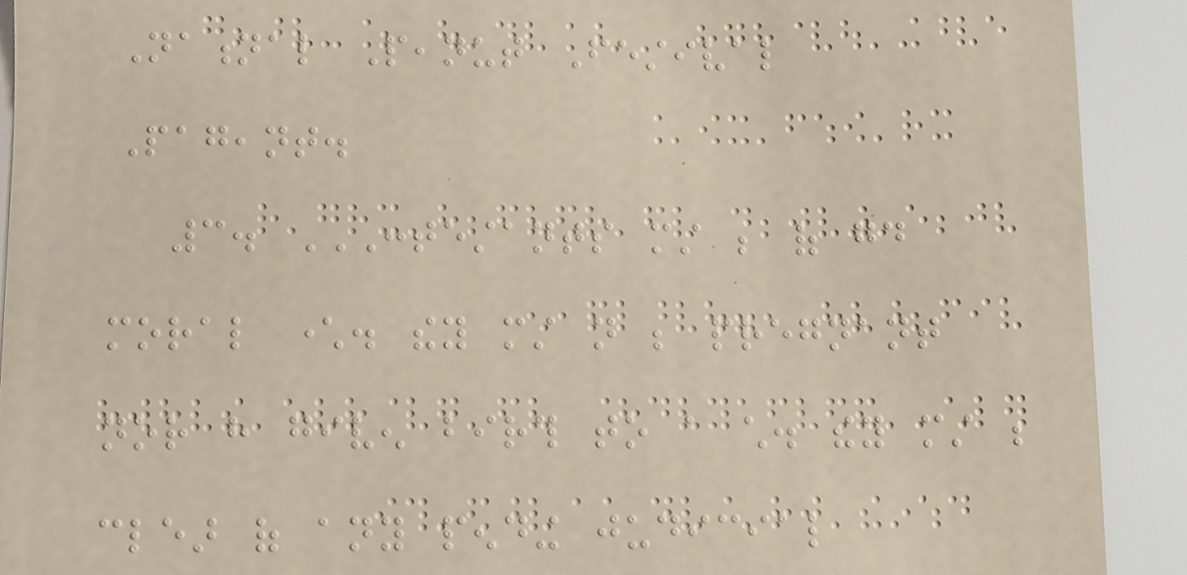National Peanut Festival
Pageant.
3. CONTESTANTS MUST BE OF GOOD
MORAL CHARACTER. THEY MUST NOT BE PREGNANT
NOR HAVE GIVEN BIRTH TO A CHILD. THEY MUST BE
CLEAR OF ANY PENDING JUDICIAL
